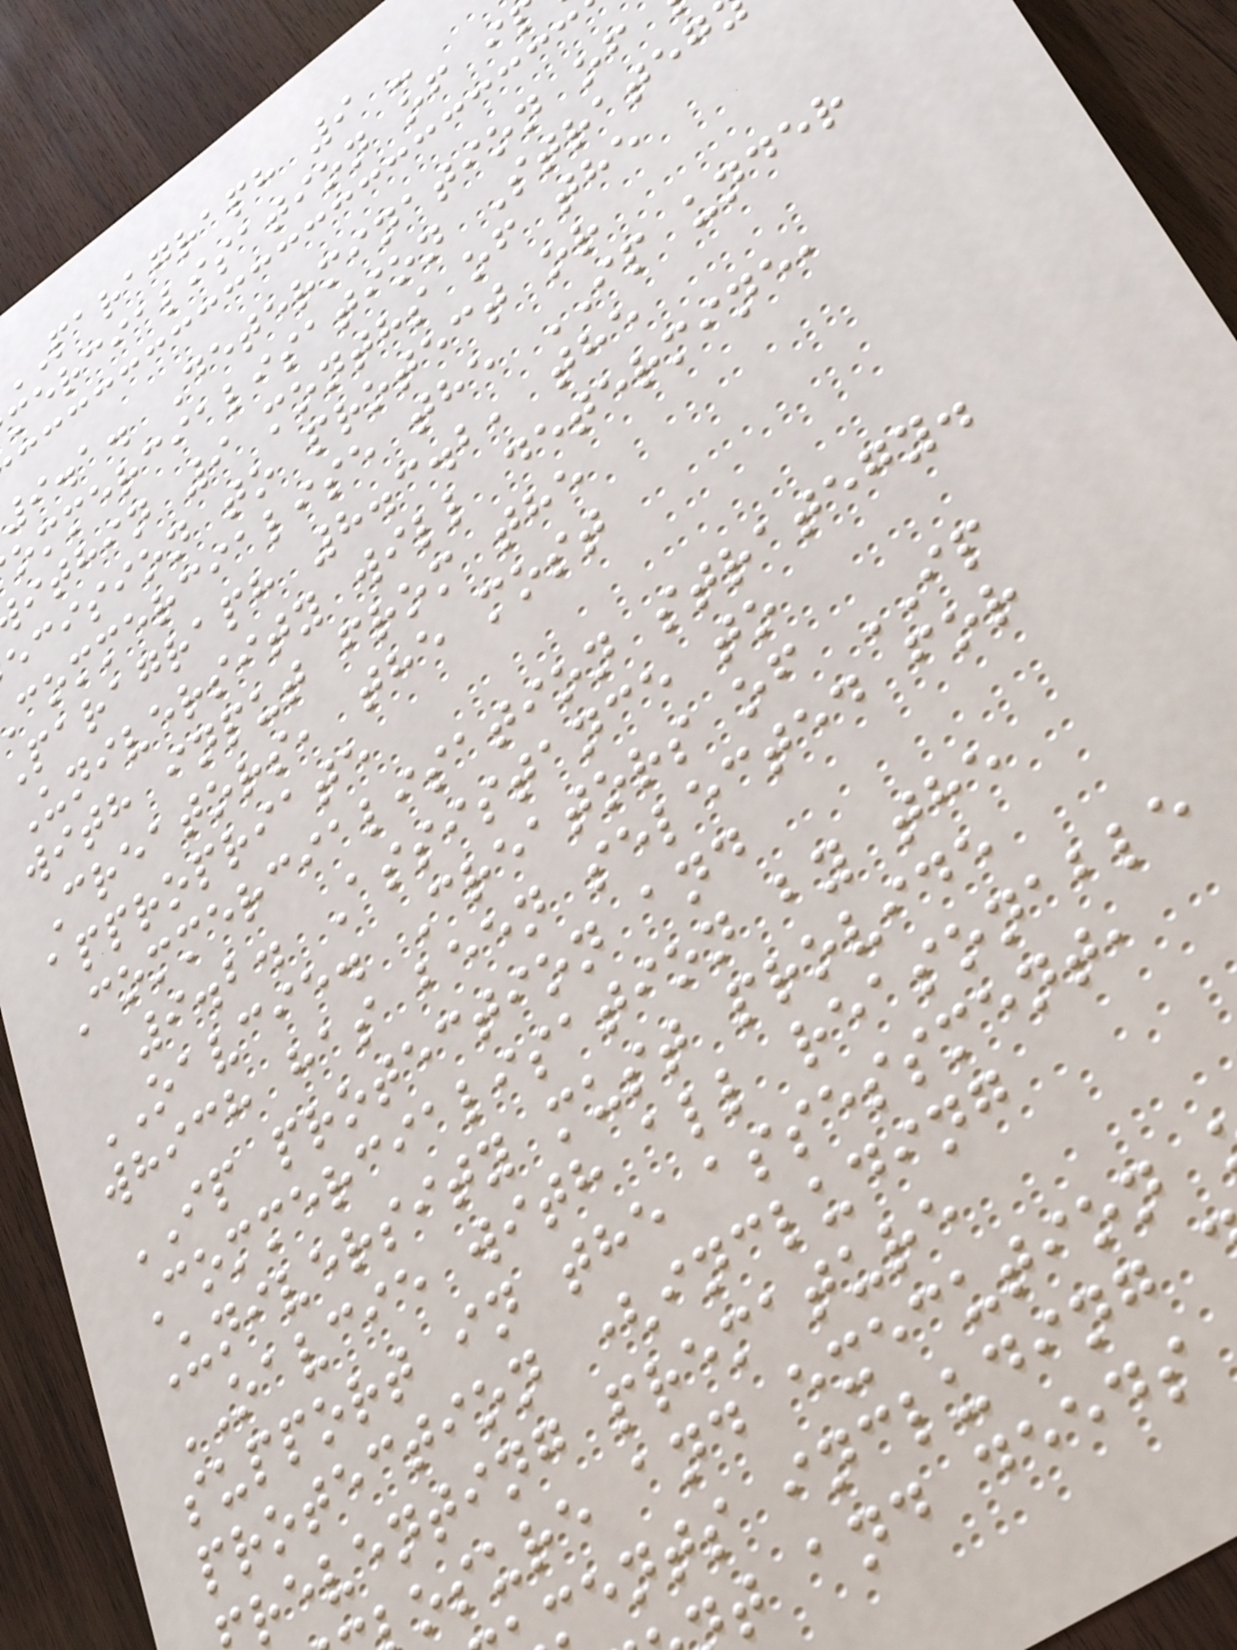paragraph 9 -
mercialisation of
9.1. Determination of
ommercialisation Strateg
ithin 9 months of the
ecision to protect or
commercialise the IP under
paragraph 8.3.2, the
University will determine,
with input from the
Creators, the most
appropriate
Commercialisation strategy.
9.2. Assistance to
OAVCIE. Creators of IP
which has been selected for
IP protection and
Commercialisation by the
University must provide
OAVCIE with all reasonable
support in the assessment,
protection (including
reventing premature
osure and execution
ments including
t and deeds
